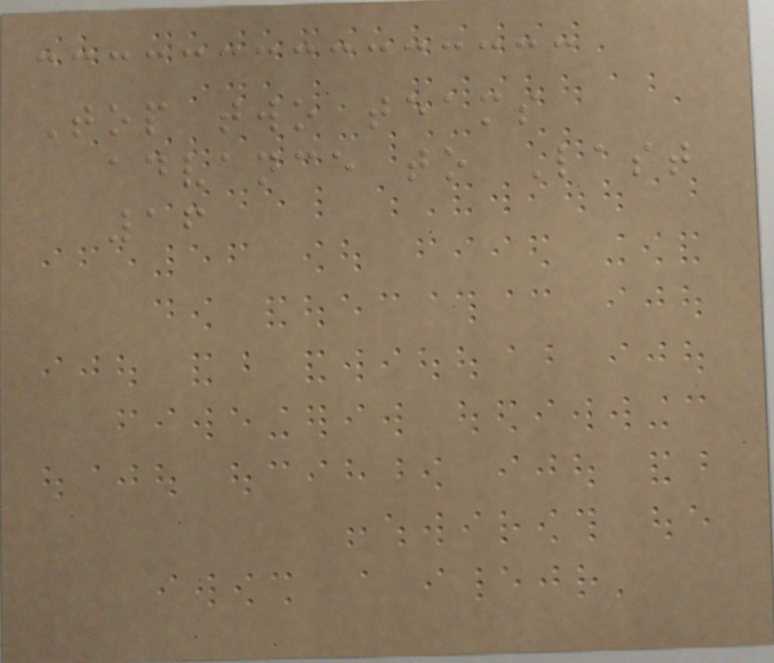Top two teams
advance to Last
16
